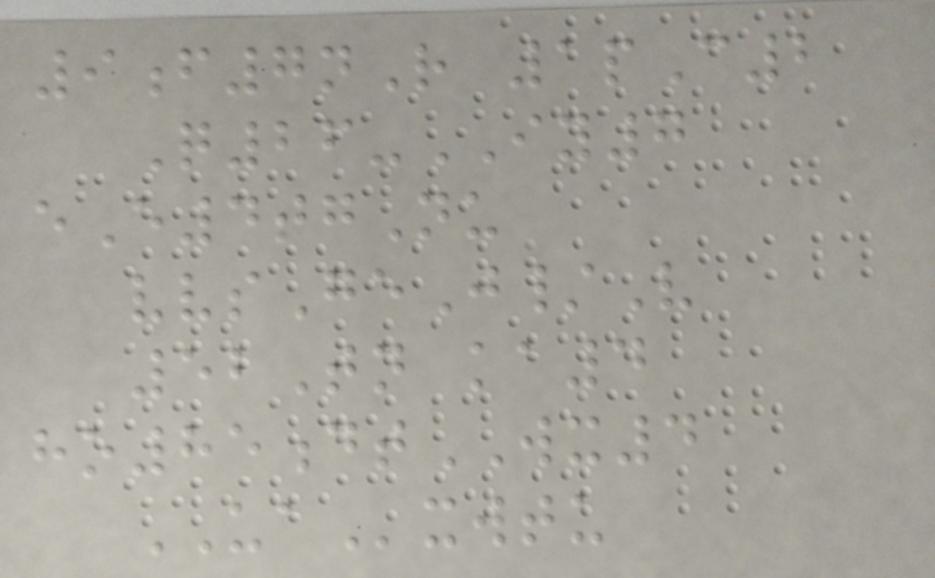9f7nR 1pC2
Q26-IY7
eE4tgNu
vvsGeJ/V
52Tn ka4
ho85dtWX4
UAxwtu
